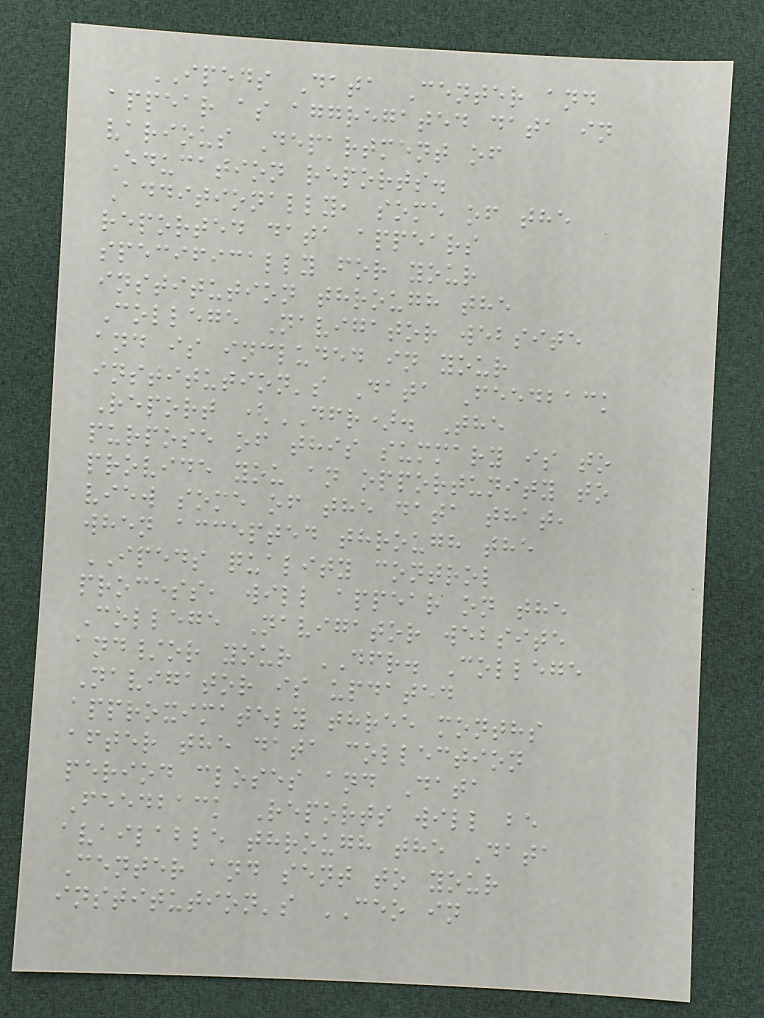IPEDS Data Center and
appear as aggregated data in
various Department of
Education reports.
Additionally, some of the
reported data appears
specifically for your
institution through the
College Navigator website
and is included in your
institution's Data Feedback
Report (DFR). The
purpose of this summary is to
provide you an opportunity to
view some of the data that,
when accepted through the
IPEDS quality control
process, will appear on the
College Navigator website
and/or your DFR. College
Navigator is updated
approximately three months
after the data collection
period closes and Data
Feedback Reports will be
available through the Data
Center and sent to your
institution's CEO in
